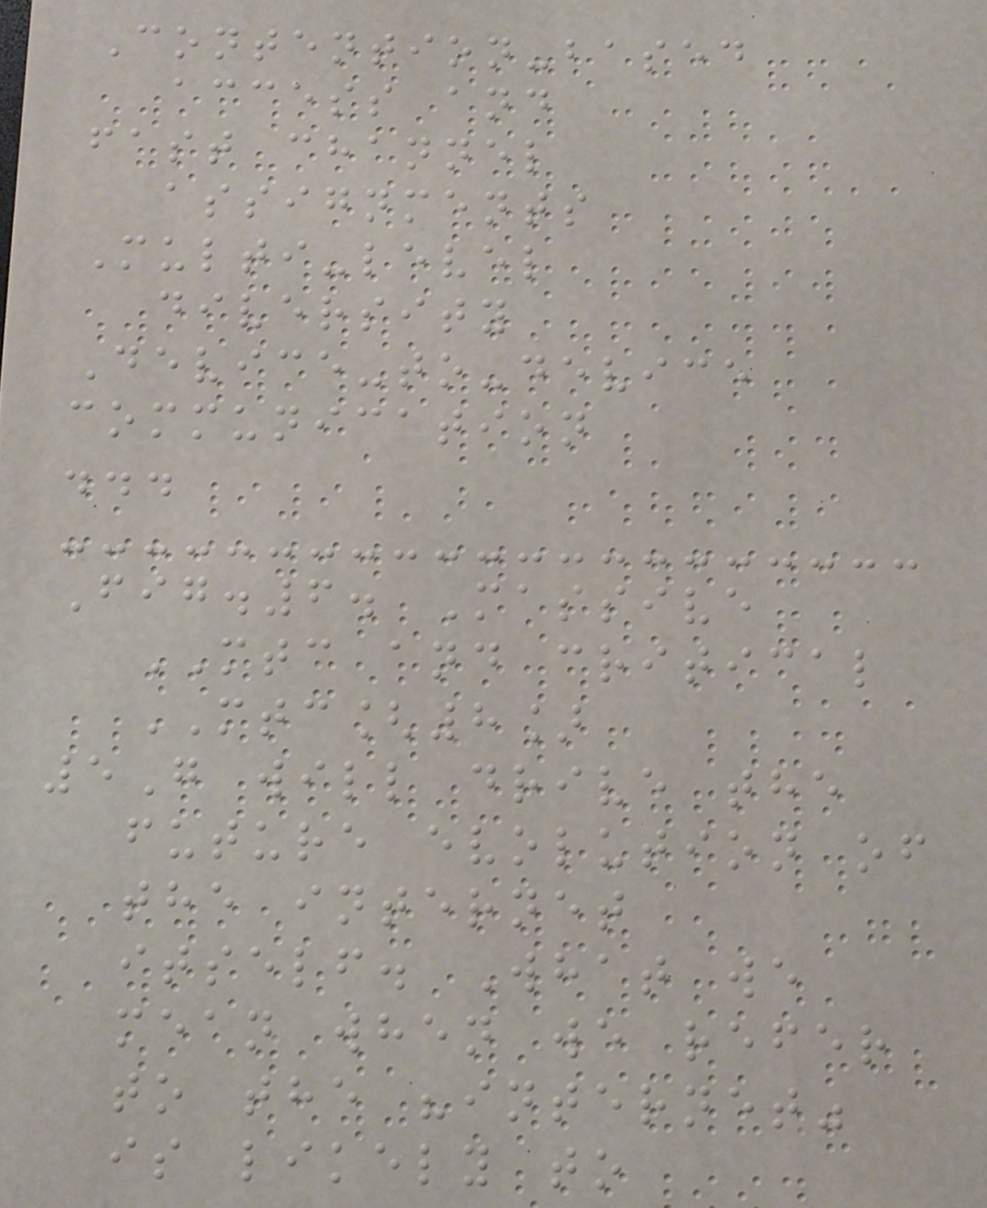Contention-based
access and
fast channel
assignments
Multi-level
diversity
Device-to-device
communication
...
Fig.6. Massive
MTC and critical
MTC[8]
5G will drive the
future evolution of
the internet
itself. What we
mean when we refer
to the "internet"
is likely to
